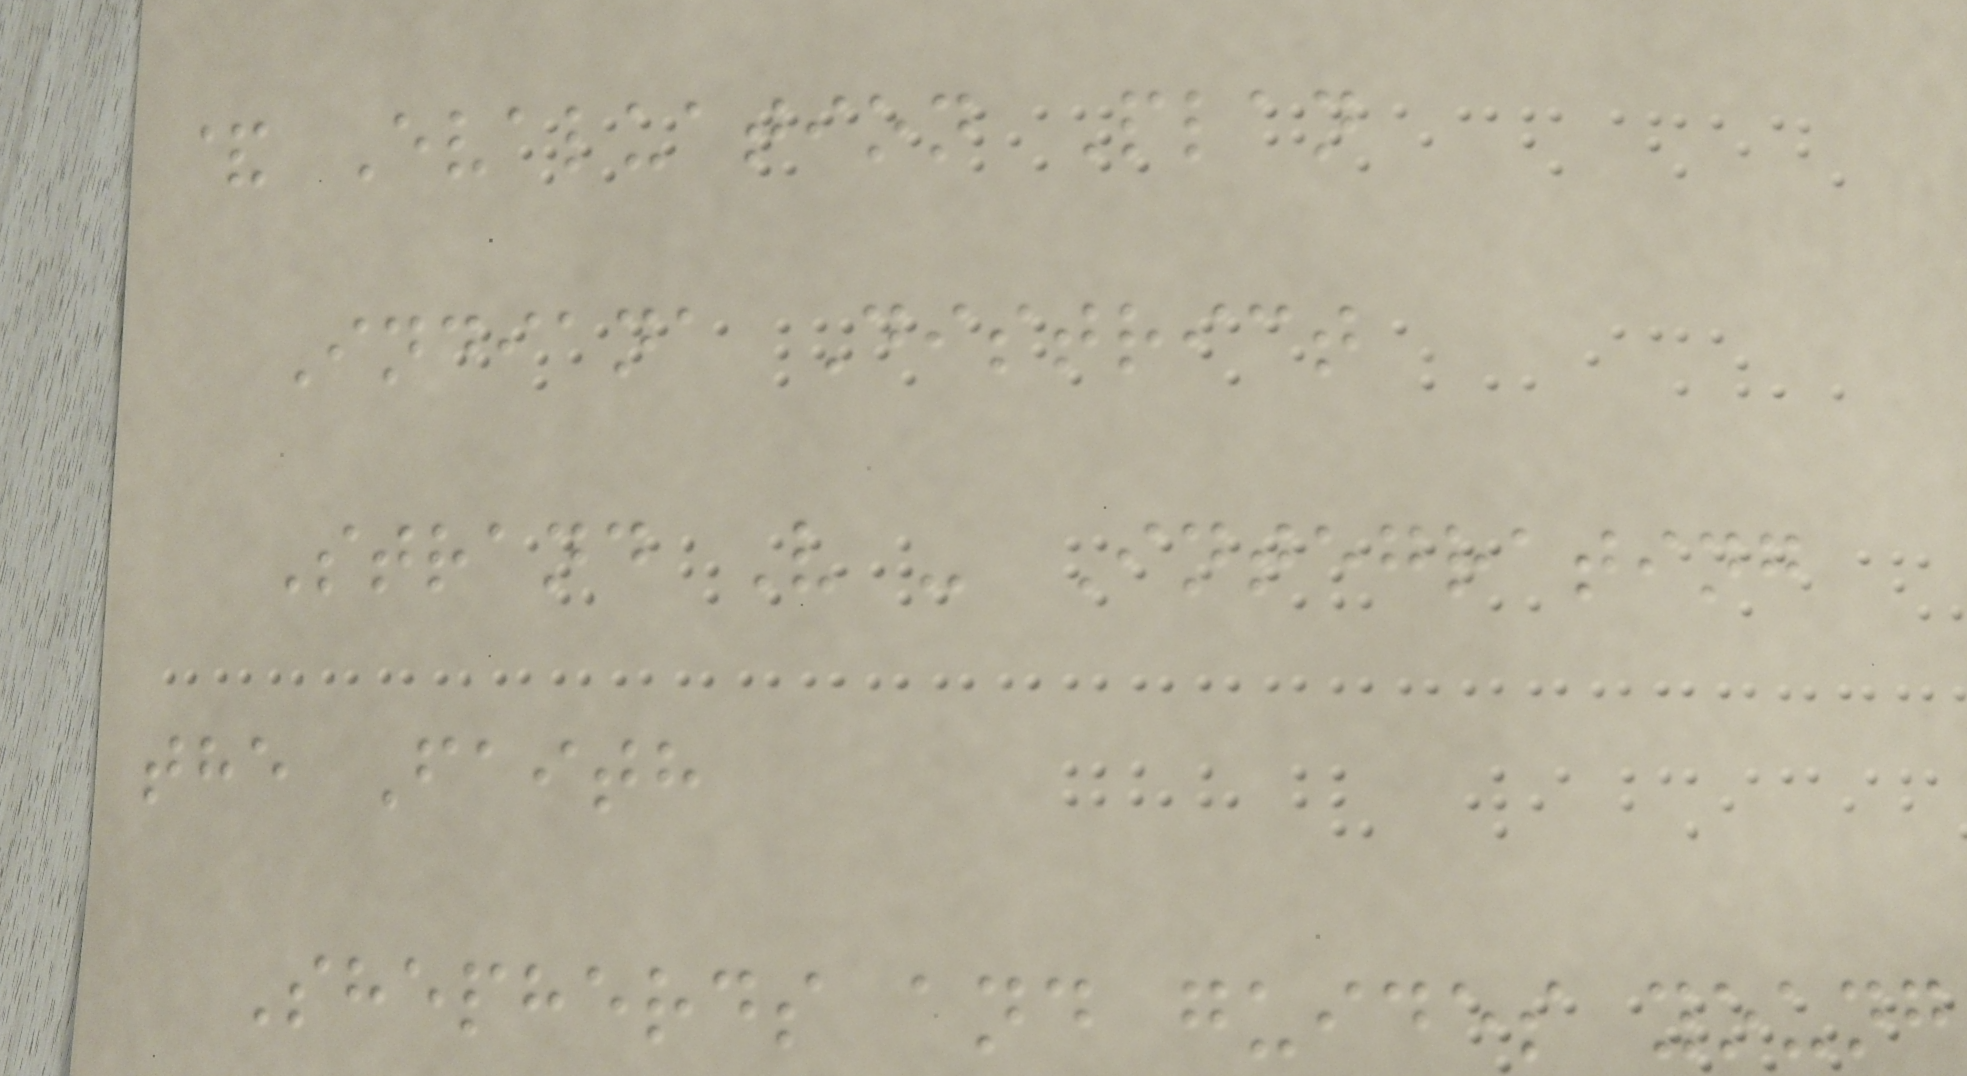& Evaluation Plan
Indiana District
Strand V - Integrating
the Faith
Shepherds and guides young
